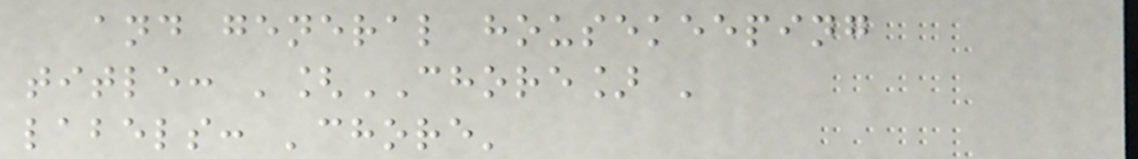and general housekeeping
title: '[CHORE] '
labels: 'chore'
